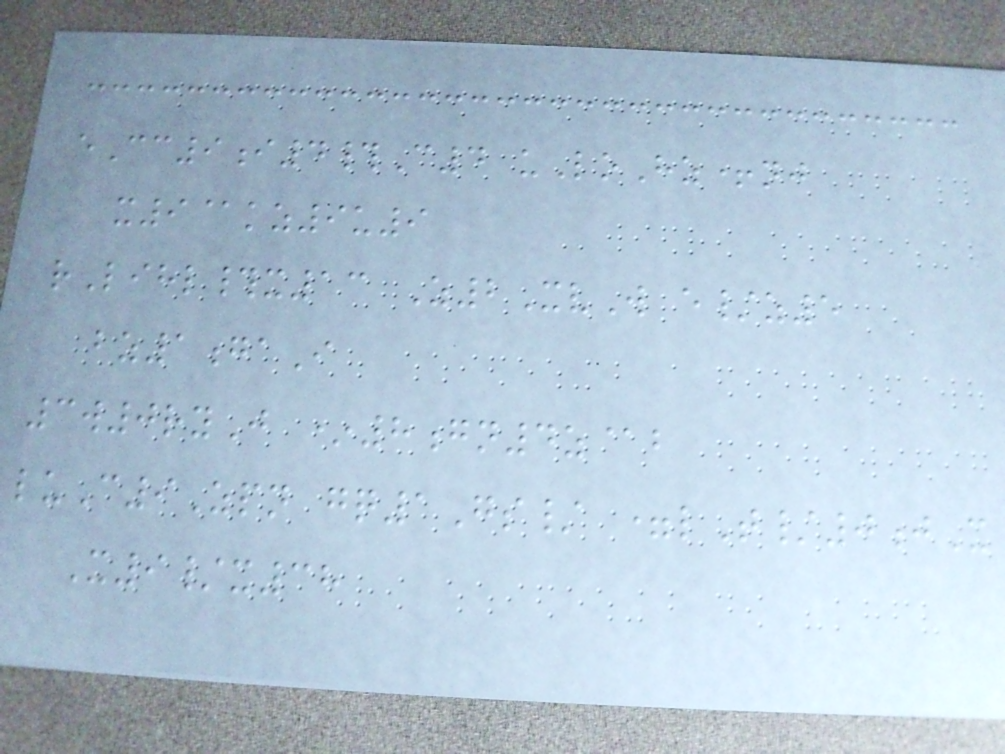eCc9i4#C4 uLoHz+nj
x9@kz9u9
rLihl#x13 Z2XvW e/z5
bz1gaI
3w0ryJ *8gn4z@b
luC9Zpn gq1Gs/ =lT/0jX
X9/x38
